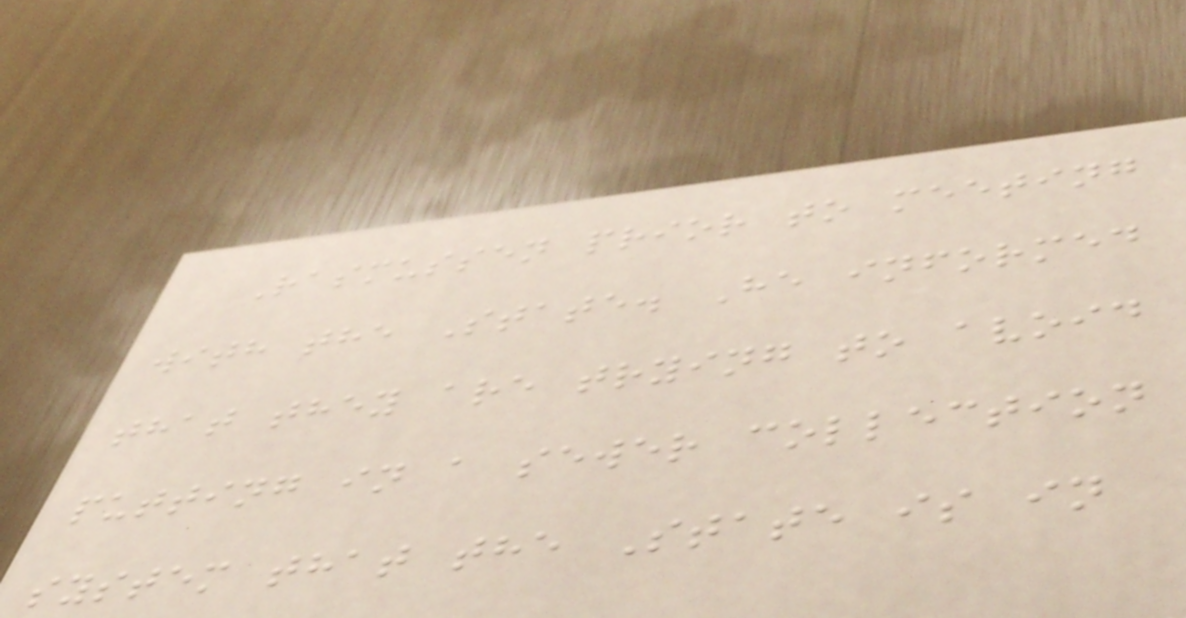Rasmussen prior to meeting
with the State. He informed
that they are trying to avoid
putting in a sewer collection
system that the State is in
